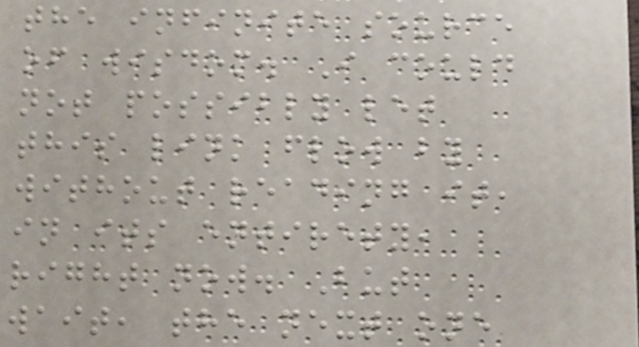the infinite source
of wisdom. I could
not possibly let
this link flow by
without reading it,
in its entirety,
right now. But
wait, the next one
